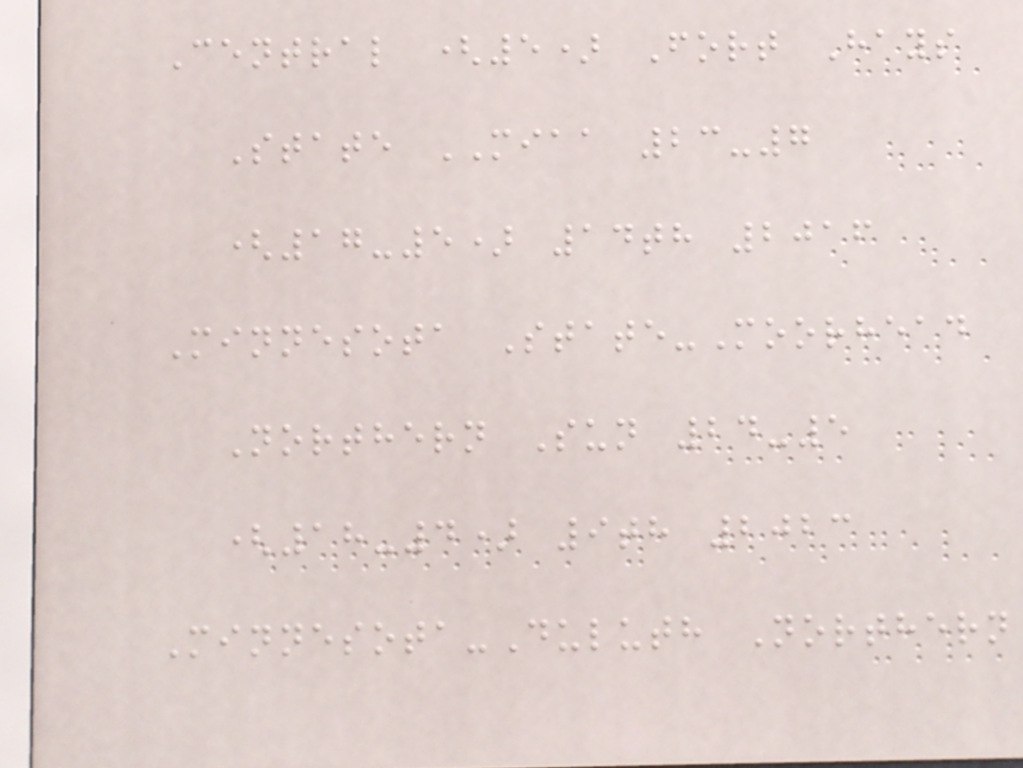Central (5) Fort Hays
State MIAA 23-7
(17-5) 14th 2016
Minnesota State-Moorhead
Northern Sun 24-5
(18-4) 9th 2023
Minnesota-Duluth Northern
